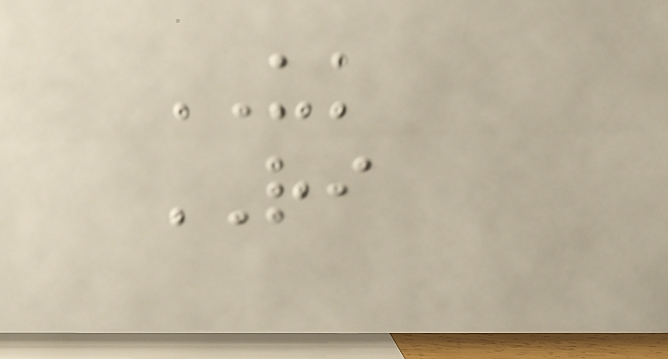UK
RI
